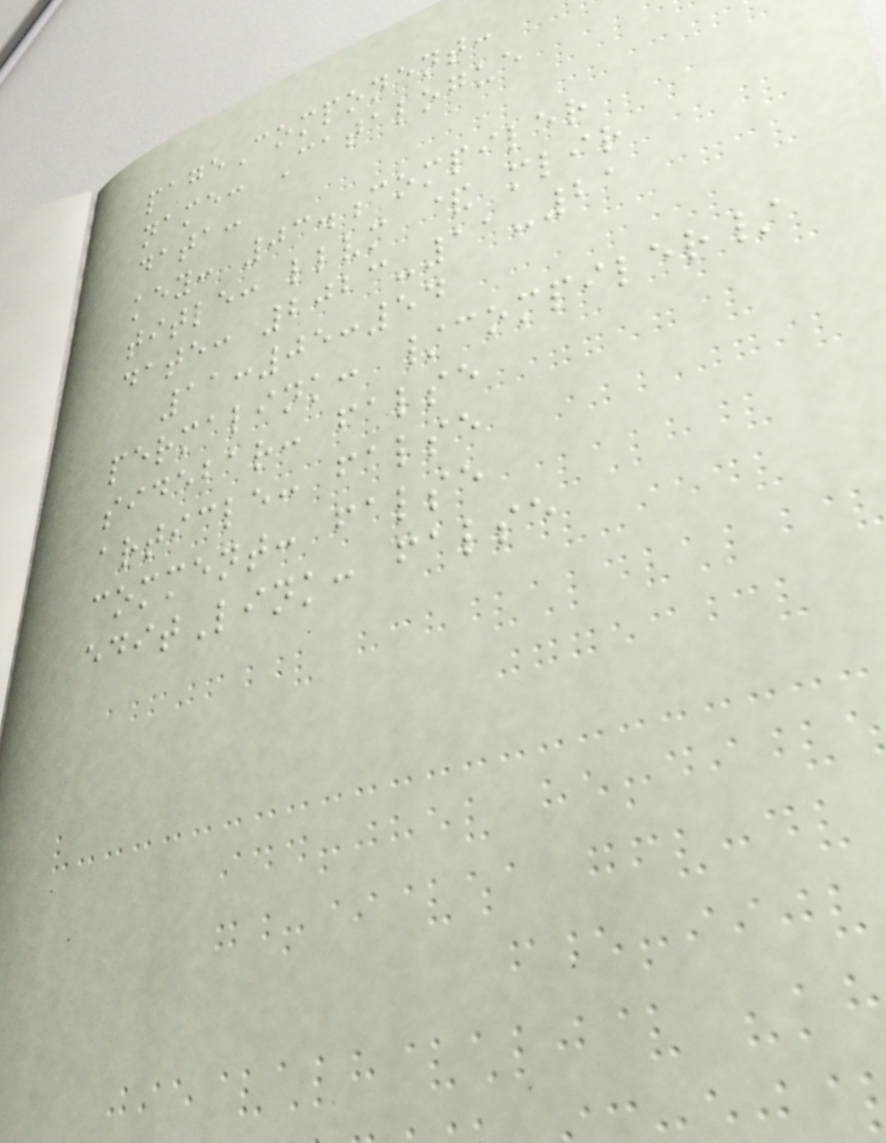pageComponent:
name: Catalogue
data:
key: 03.compiler
title: llvm & mlir
date: 2023-11-21
11:05:54
permalink: /compiler/
sidebar: false
article: false
comment: false
editLink: false
